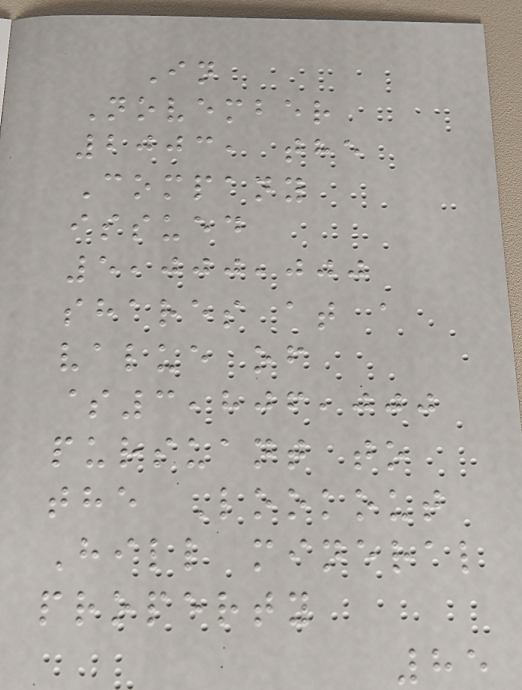In
November
2003, the
Company
issued
5,000,000
shares at a
value of
$3,806,000
pursuant to
the Lookout
Hill mineral
property
85
